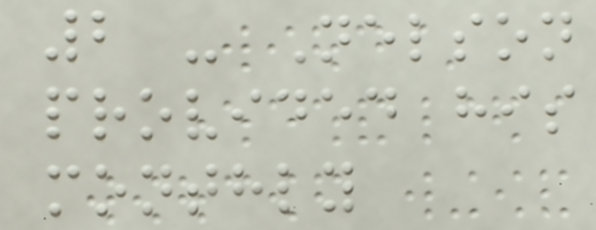2 - Nelson
provided his
monthly
